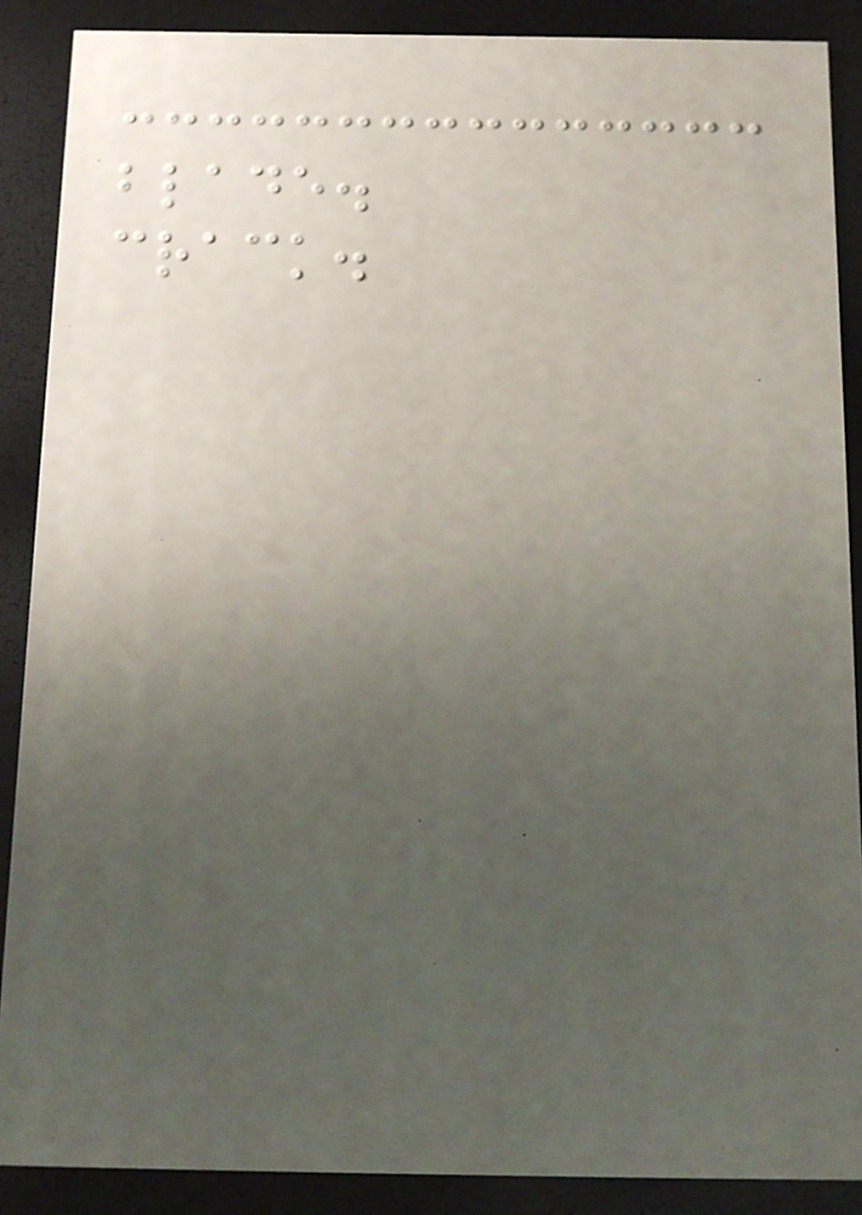blade.
crack.
